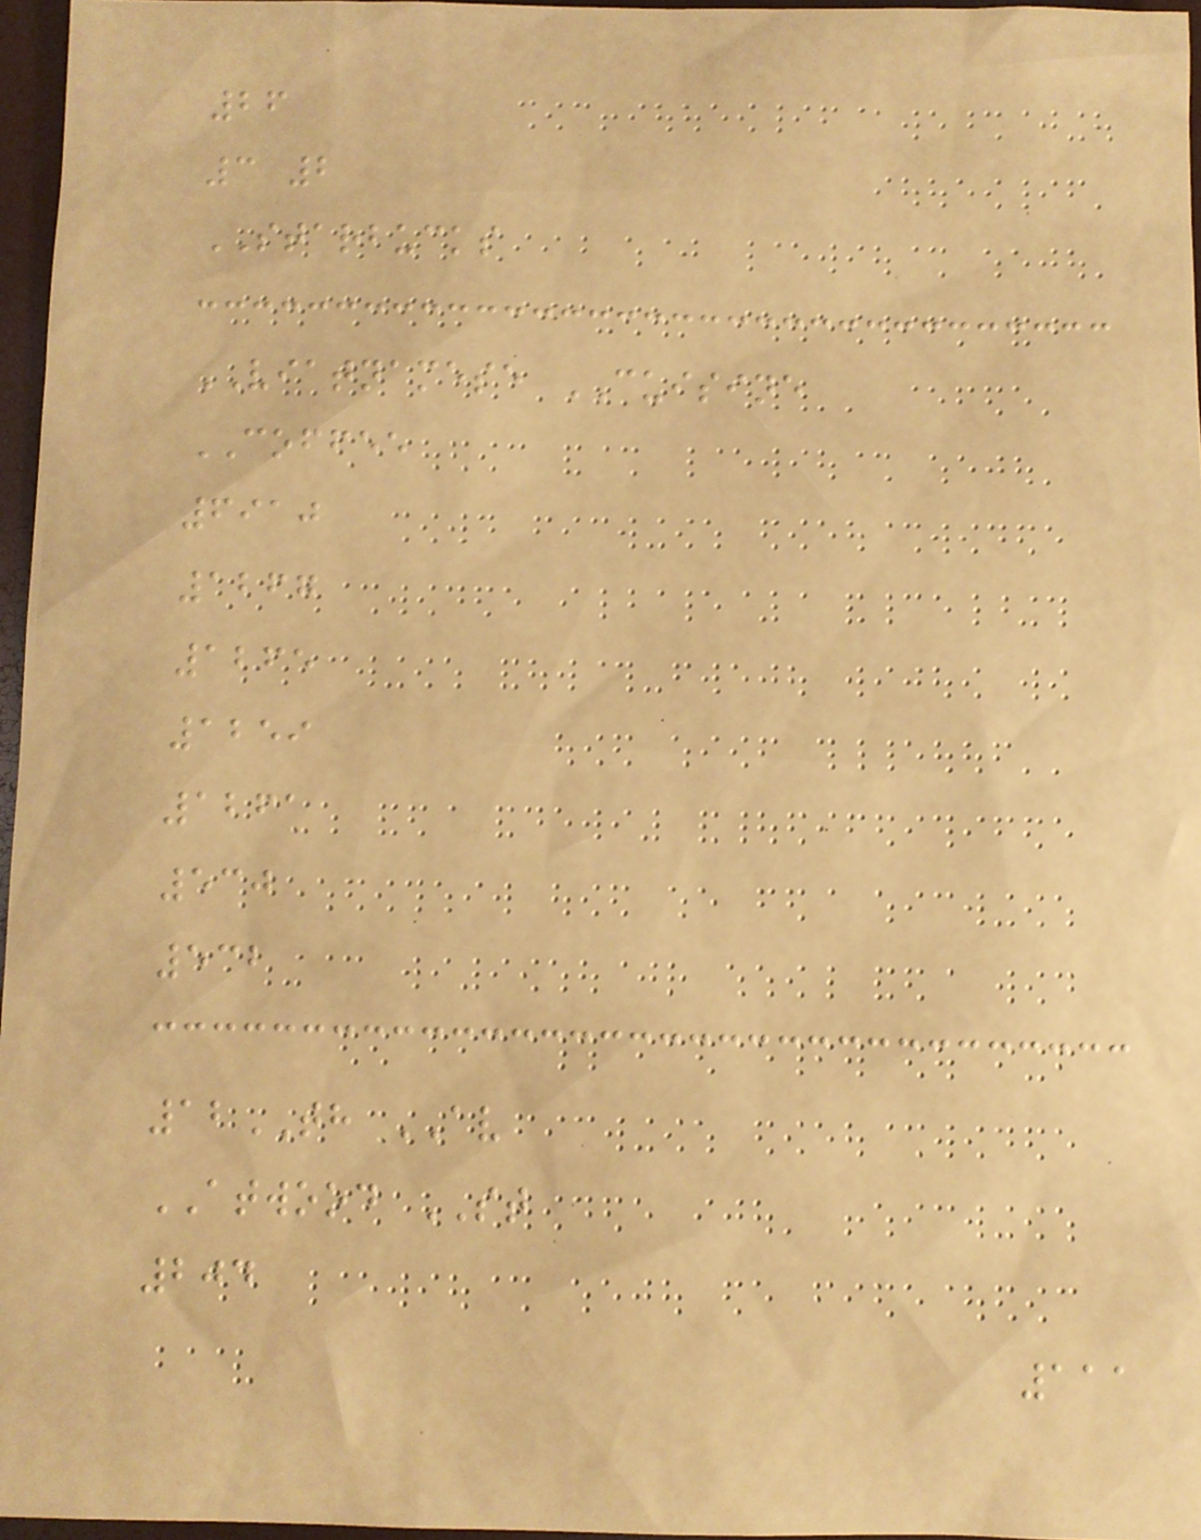26
3 2
STARBUCKS
VIATNAMESE CUISINE
COFFEE
6910
1267
1265
1259
1261
530
532
12TH AV
ATWOOD ST
204
111
